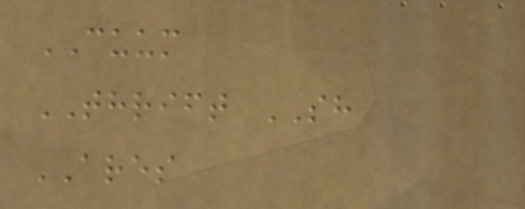CUUM
THRIFT SH
ARES
